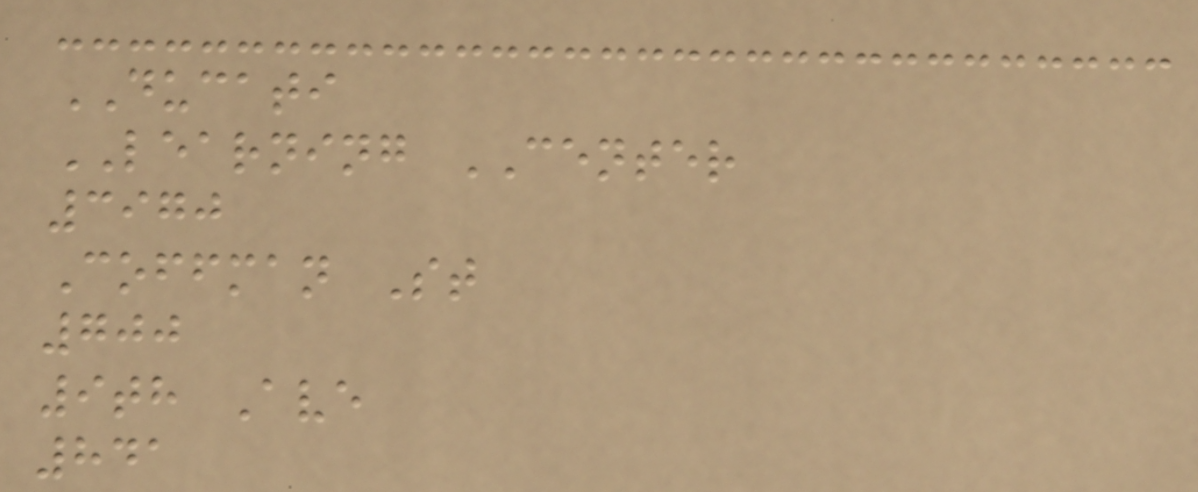DUCATI
LEARNING CENTER
3970
Coffman St
700
9th Ave
841
